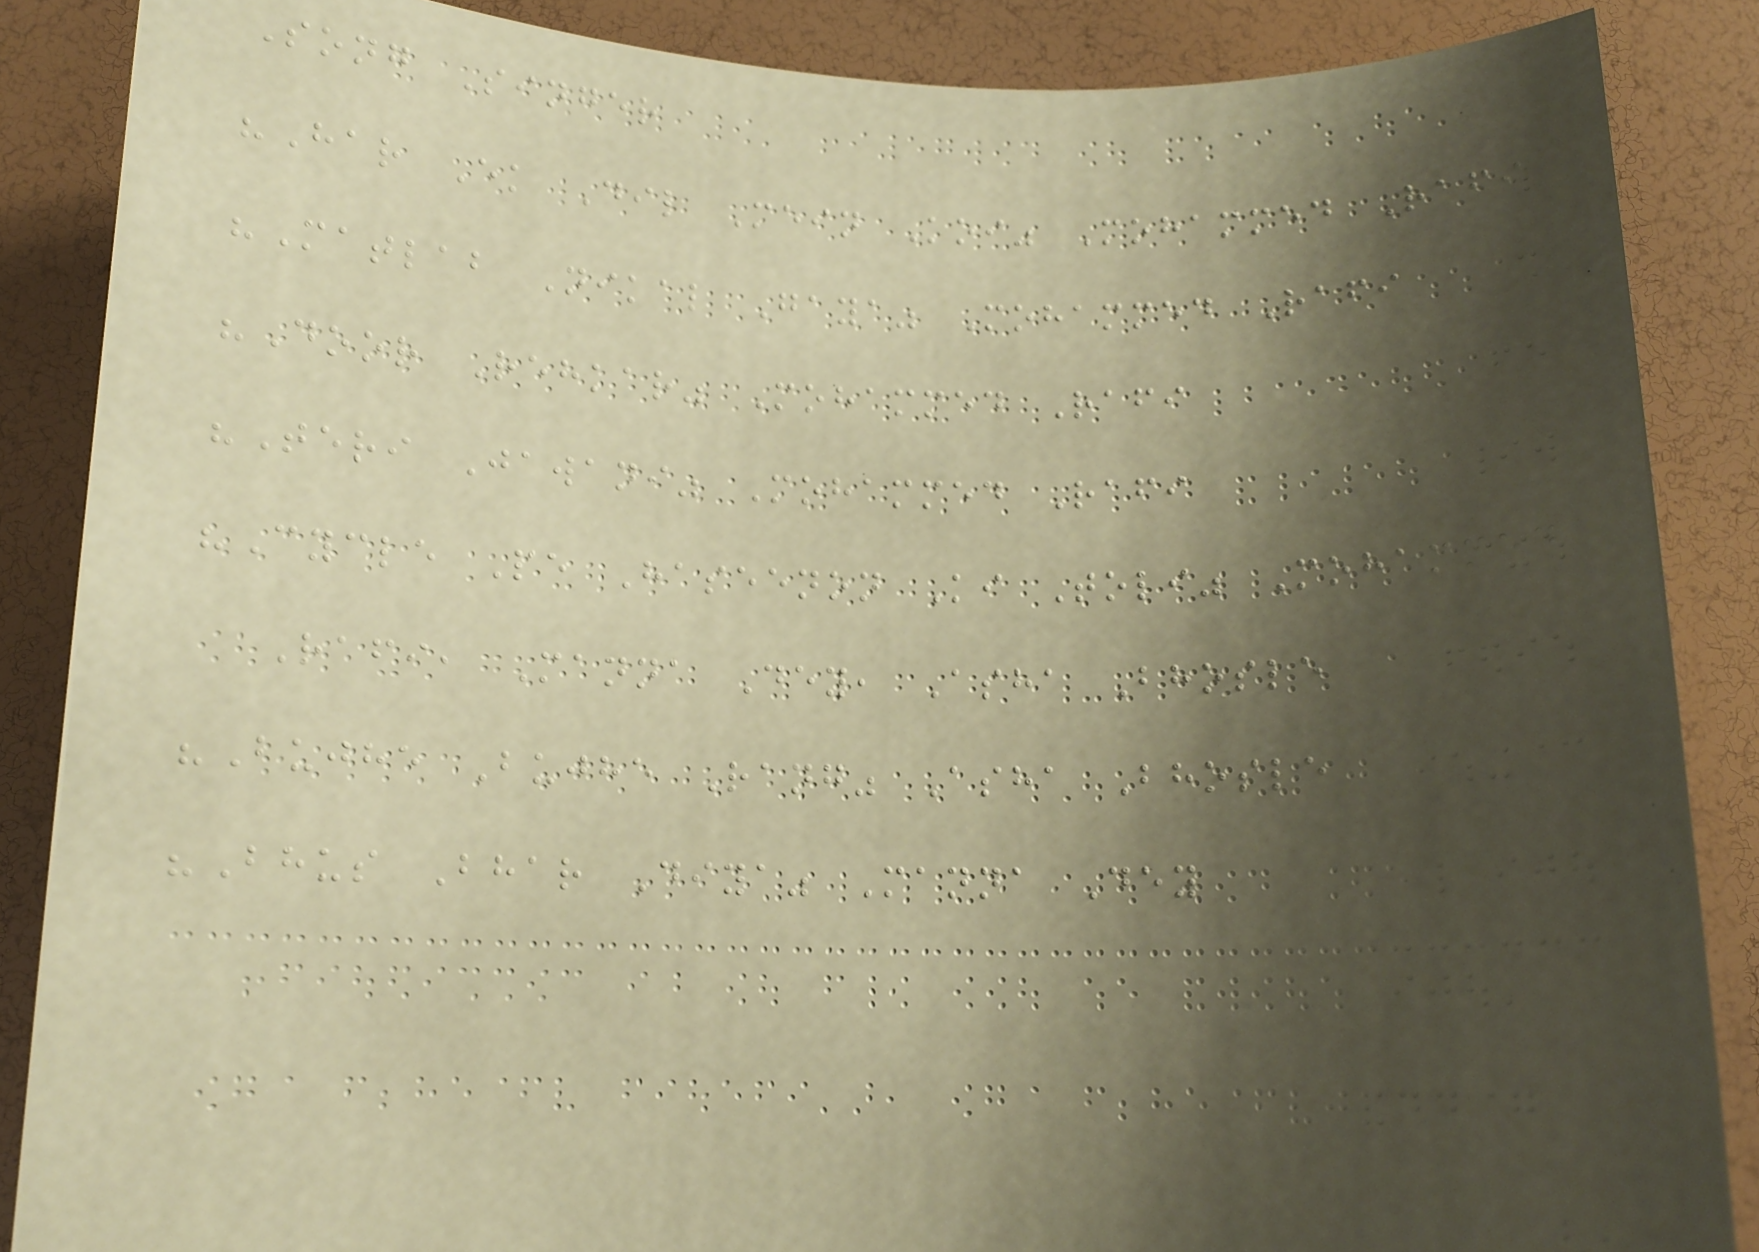Song Singer
"Har Ek Dil Mein Koi" Mohammed Rafi
"Matlab Nikal Gaya" Mohammed Rafi
"Door Rehkar" Mohammed Rafi
"Teri Jawani" Mohammed Rafi
"Cycle Pe Haseenon Ki Toli" Mohammed
Rafi, Manna Dey, Asha Bhosle
"Bujhe Bujhe Rang" Asha Bhosle
"Bhus Bhar Diya" Manna Dey
